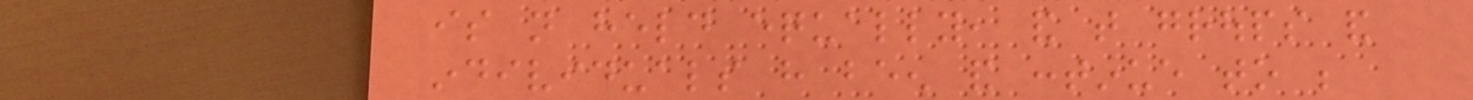is not held equally, and that groups and
individuals have been and continue to be
